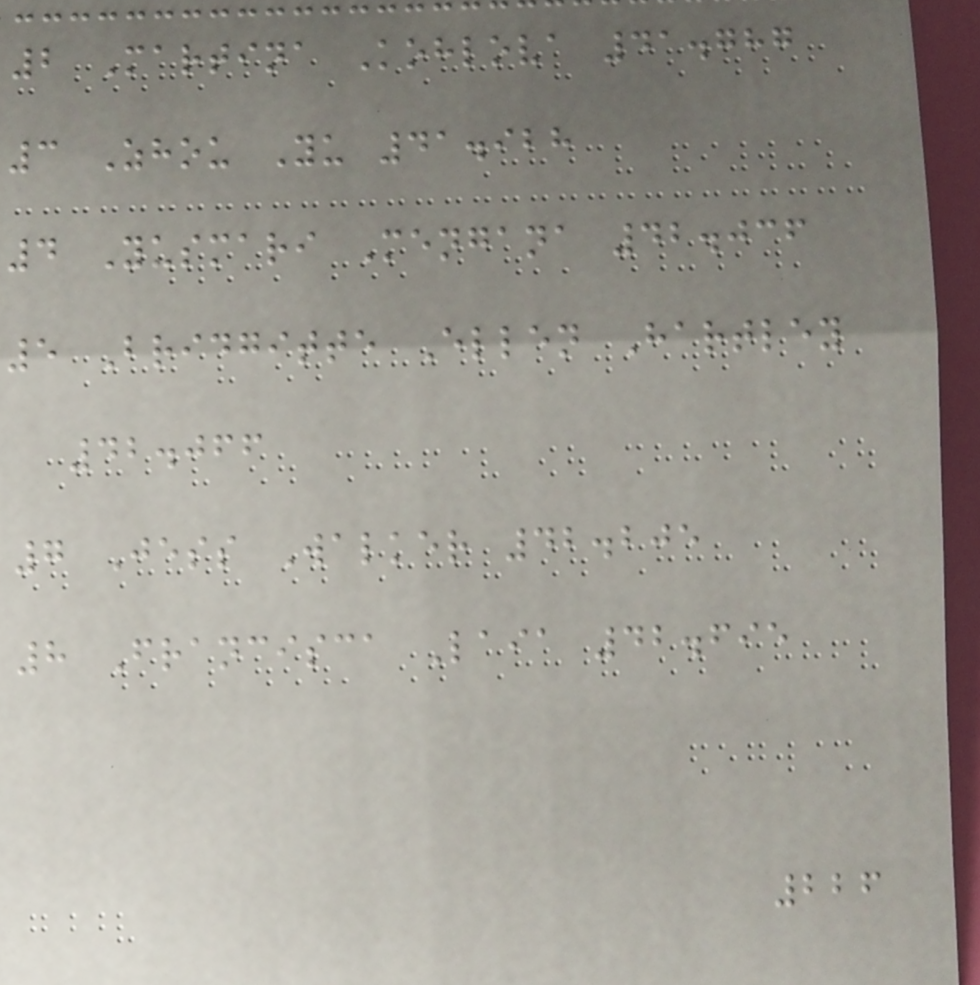2 Martina Kohlova 41.787
3 Zhou Yu 41.928
4 Yusmari Mengana 42.036
5 Bridgitte Ellen Hartley
42.066
7 Jess Walker 42.205
8 Francisca Laia 42.695
226
